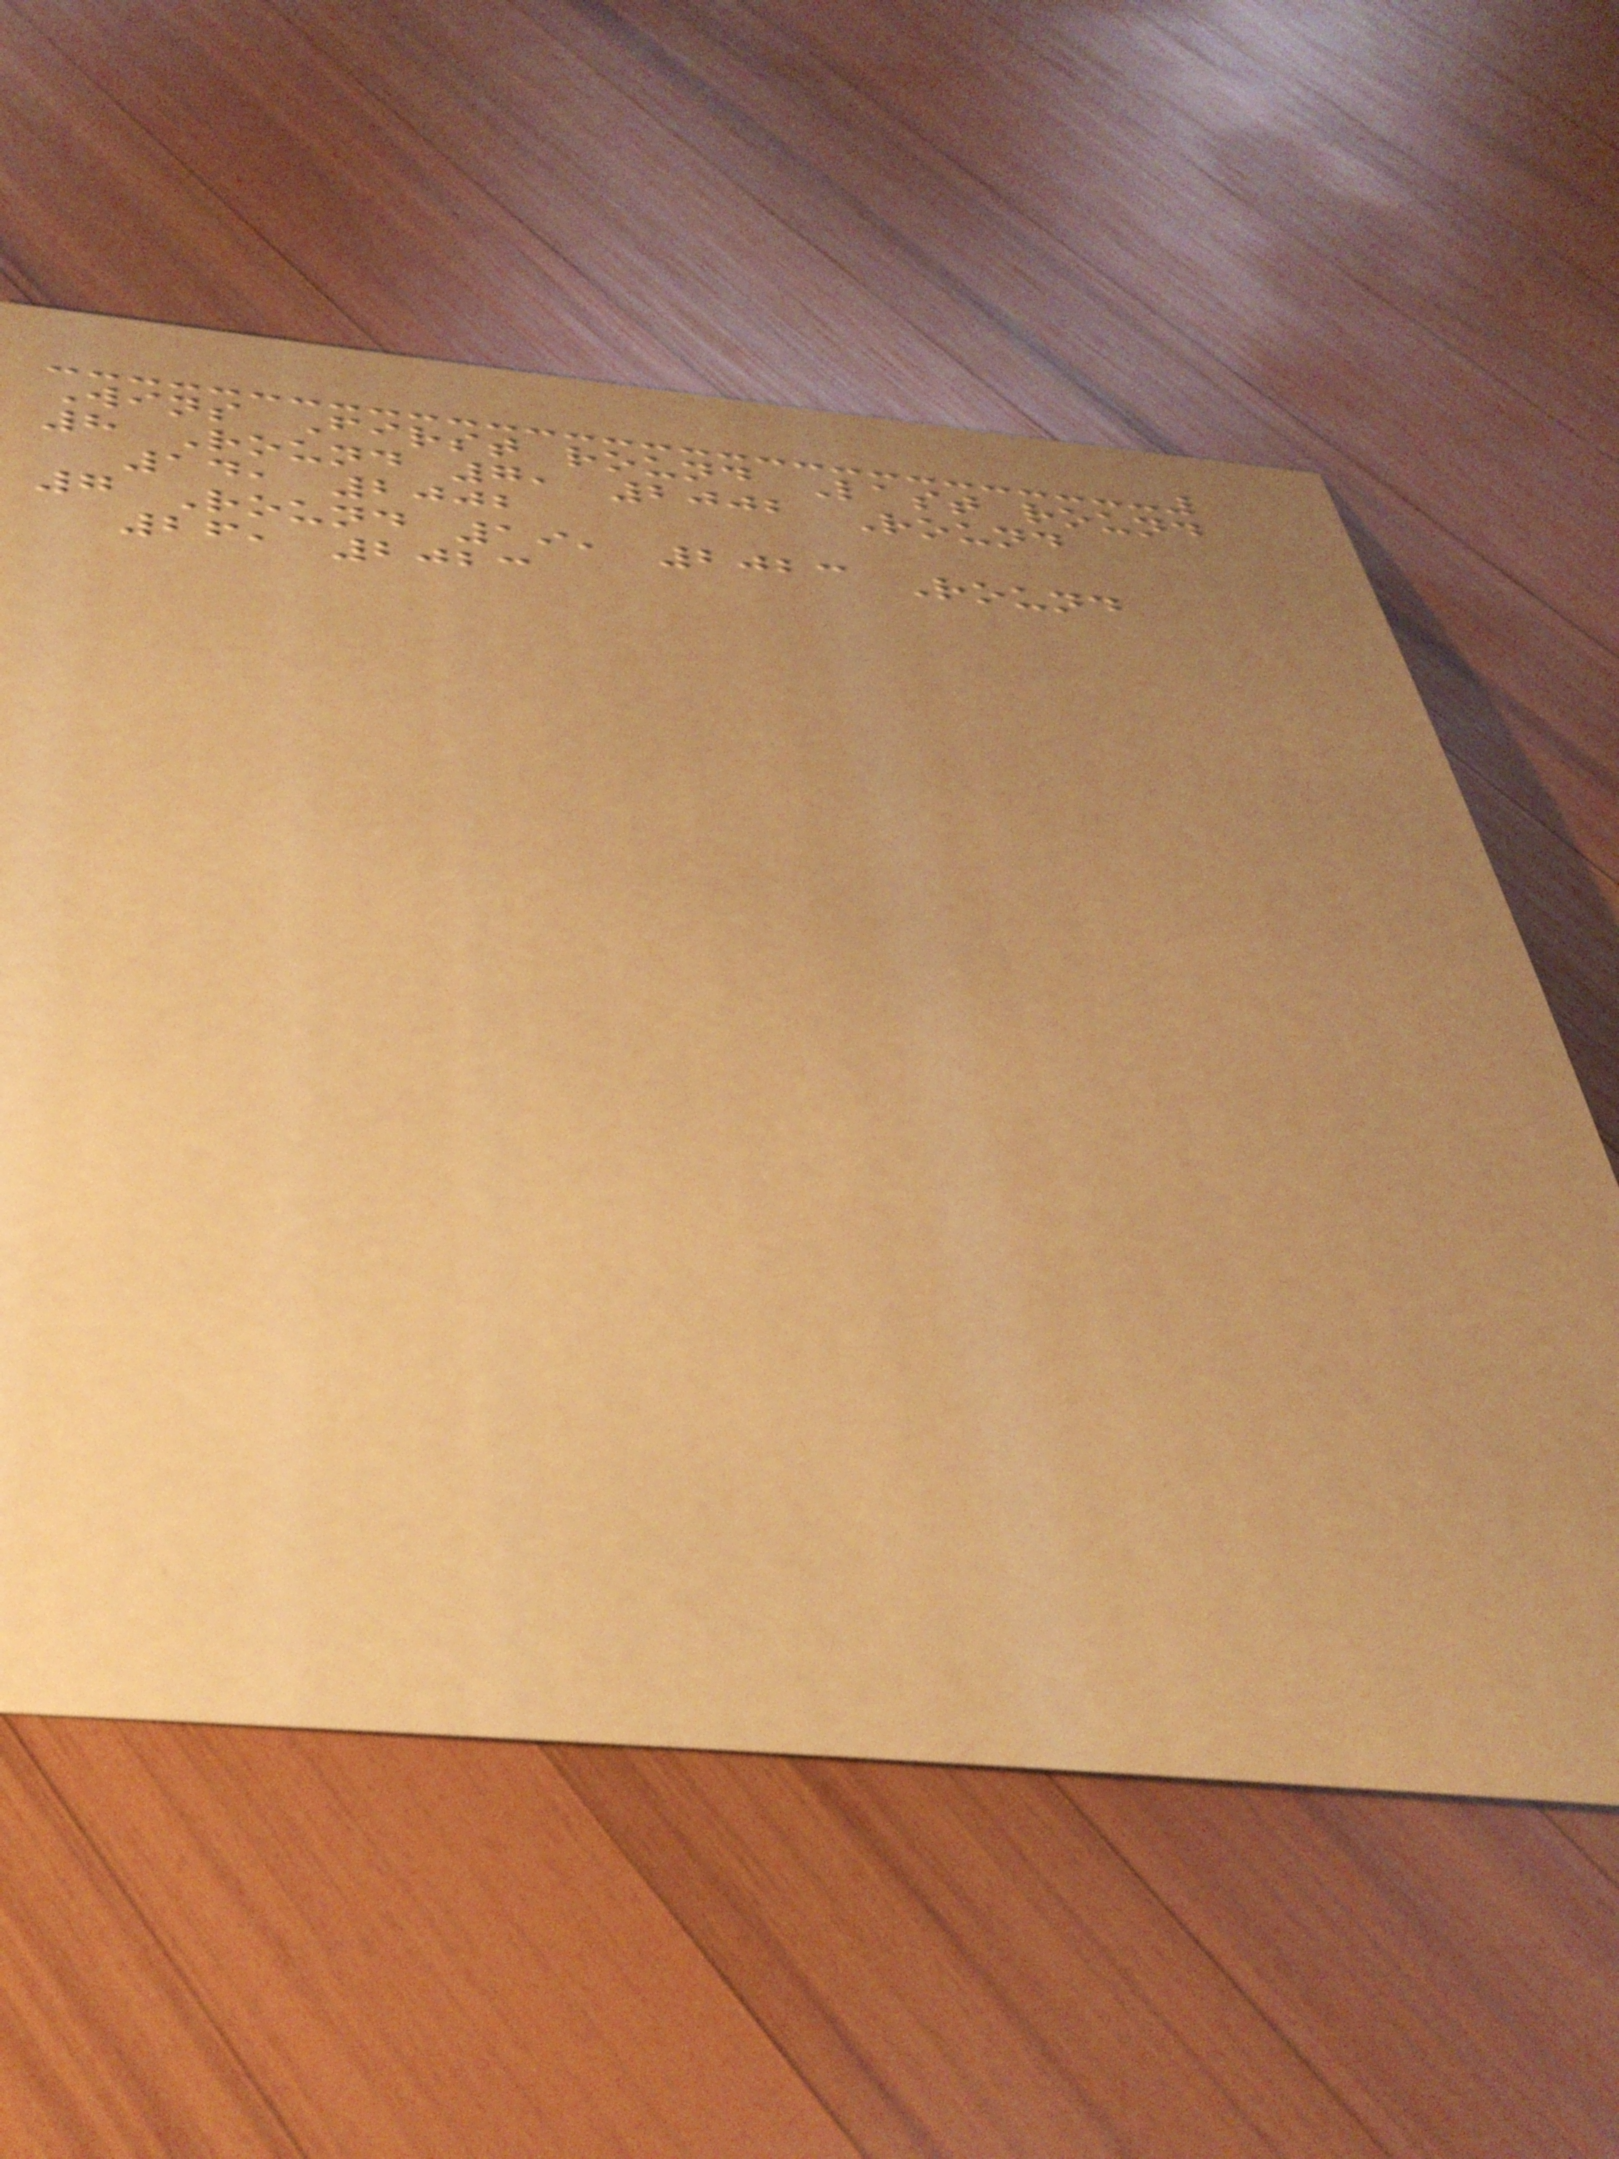Wins First round Last round
8 Round 7, 2002 Round
14, 2002
7 Round 19, 2023 Round
26, 2023
